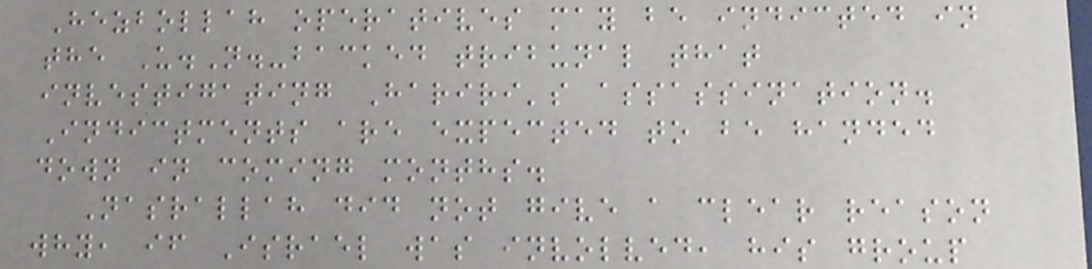Hezbollah operatives may be indicted in
the U.N.-backed tribunal that
investigating Hariri's assassination.
Indictments are expected to be handed
down in coming months.
Nasrallah did not give a clear reason
why, if Israel was involved, his group
